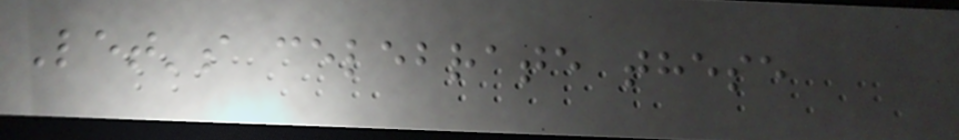Let's celebrate these
